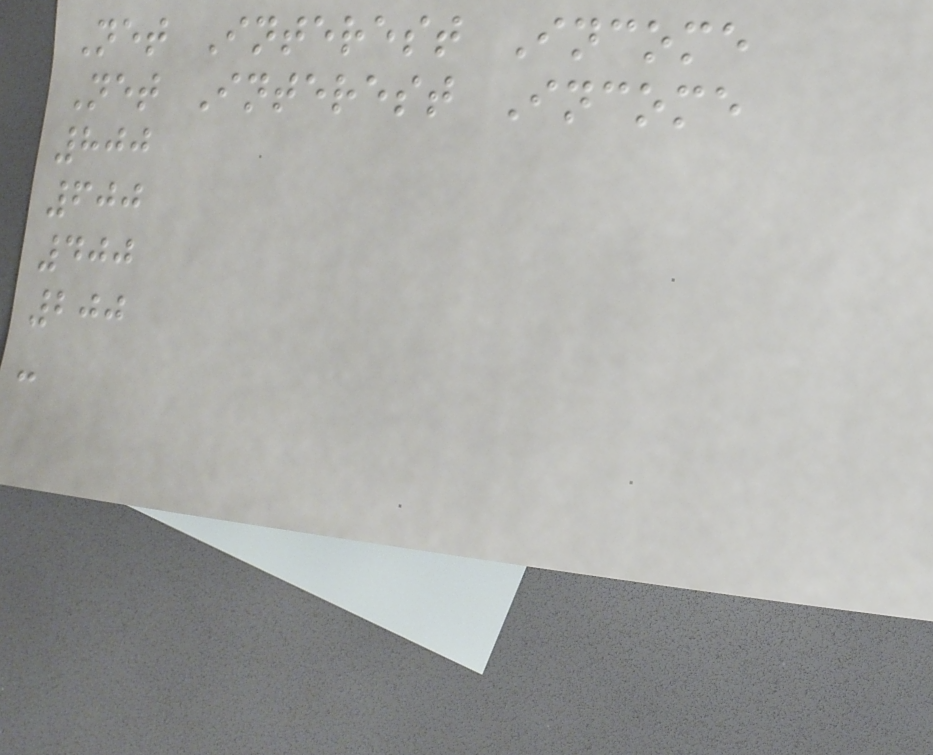Net Interest Income
Net Interest Income
800
600
400
200
-
